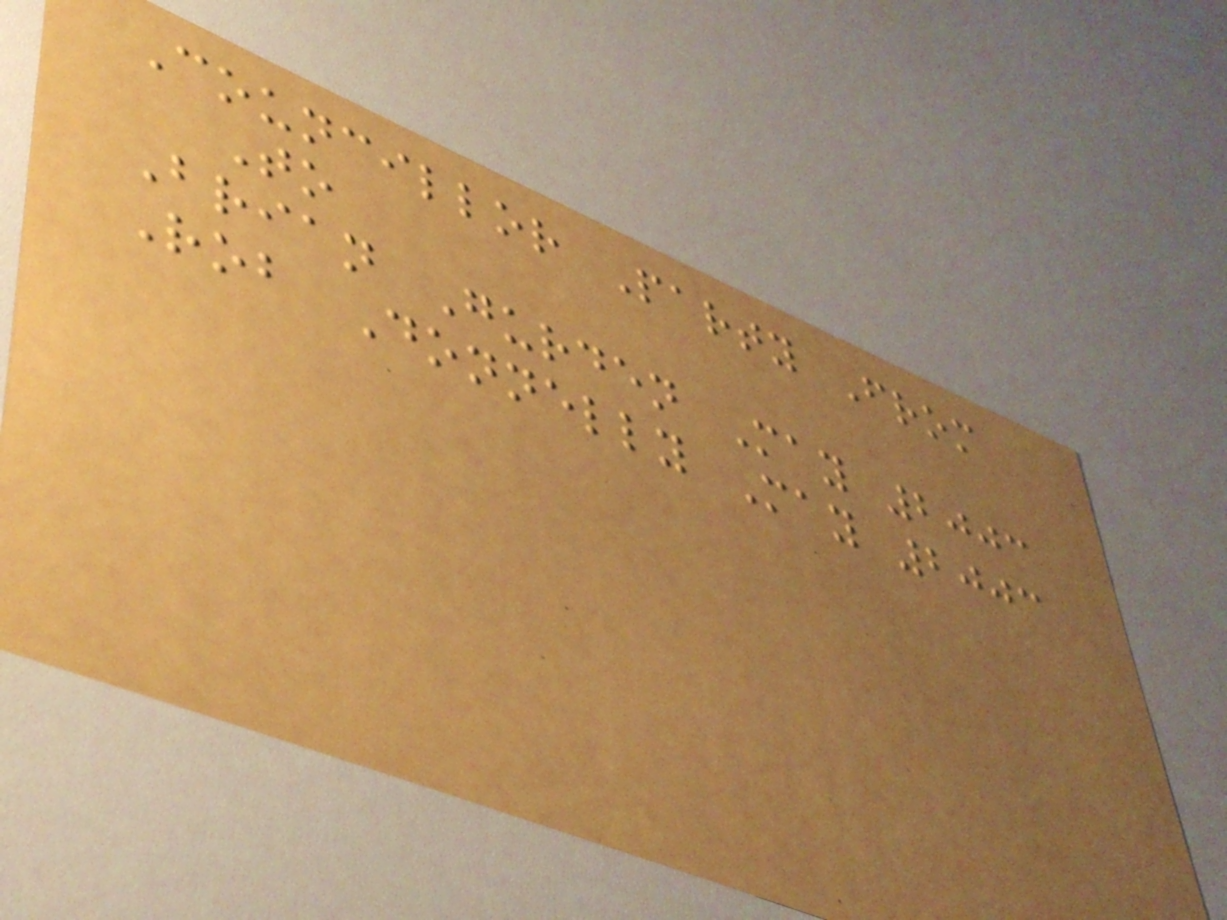Councillor Party From
To
Brian Gurden May 2003
Rob Donnelly May 2003
